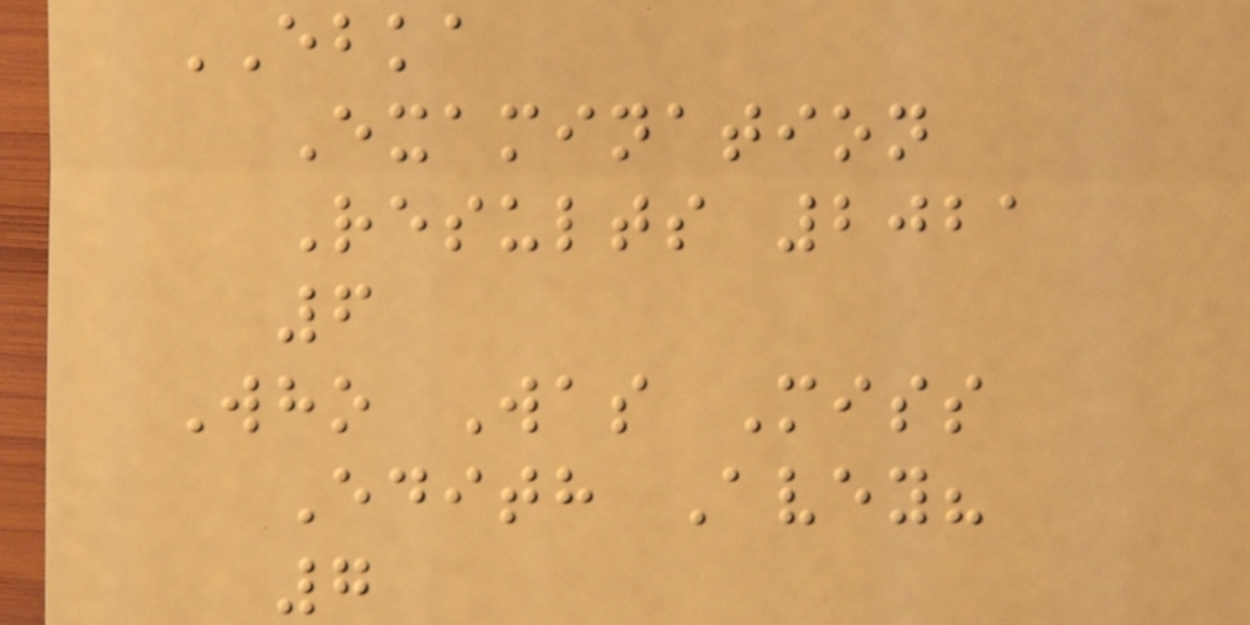EBKA
Examination
Results 2021
6
Who Was Miss
Edith Avey?
7
